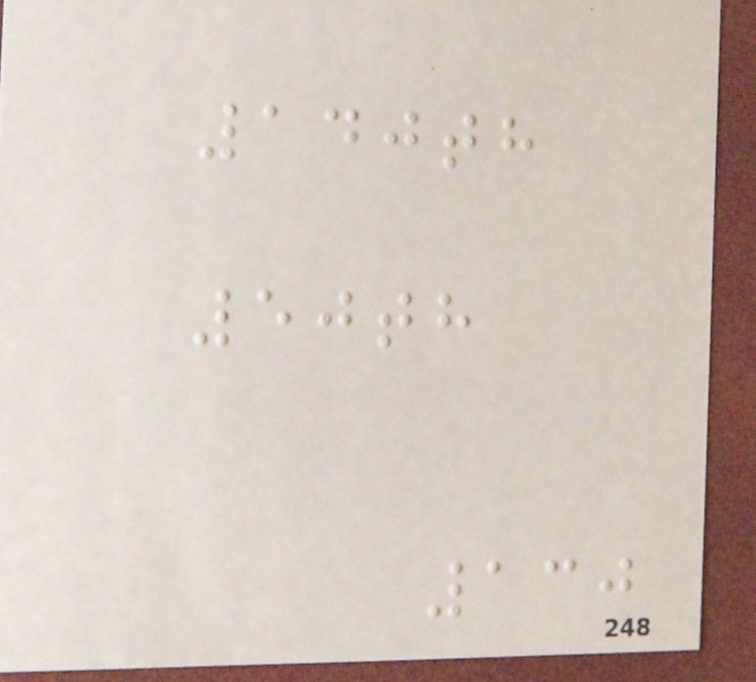140th
50th
130
